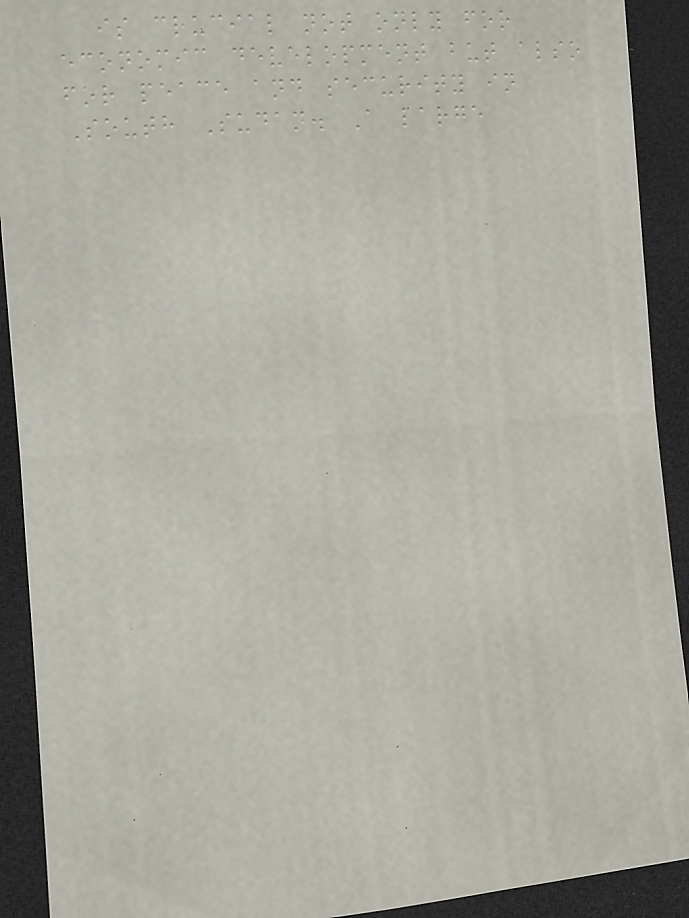is crucial not only for
economic development but also
for peace and security in
South Sudan. A large
